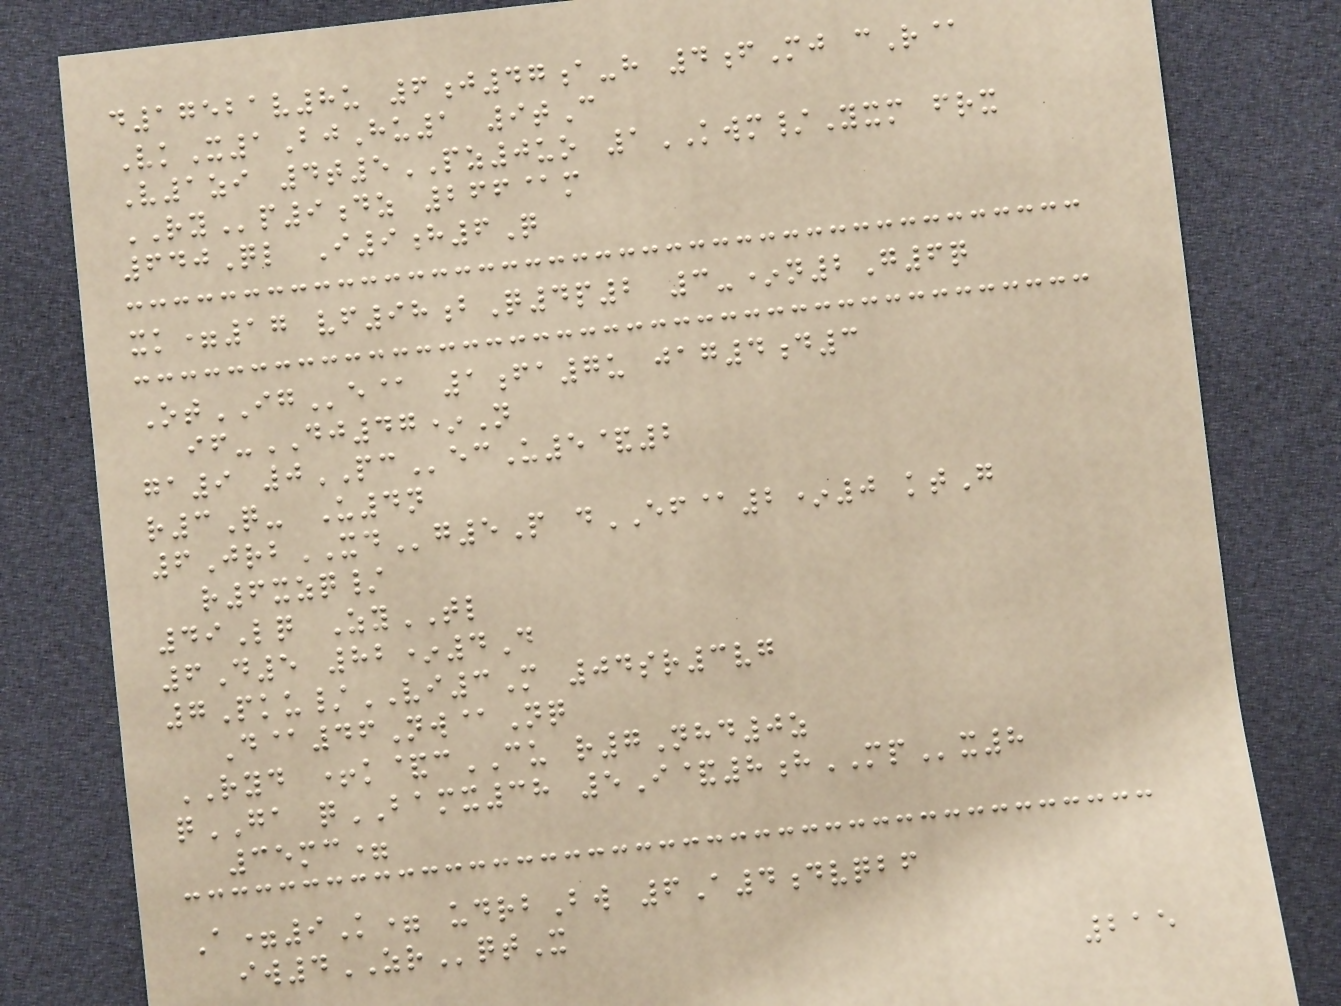d17521v8u 6j47a-h 4fMj cR@
VkX1BjHu1 9tC
V1zi 4t5PZ0uo 1KWM/Yxm frx
RYp9dz 266@m
640Ql I9h6Q
xk=17 vf98bQ4p2 3-*n2G6q
OtIGe@ 1fa7u jag4d3
if-DJ47*N
ga9 0PCecU5&2
r3Q- U4n
6JrbXDg5P dEF@2*0 ktG
r6xzq/
49Lq ZyTL
6D5 82*4D
7Pku/VI3M 04sr3vg
D@46Nw@Nq
RYD +k&cCU r7Nhd0z
qGA qBAMX38 5I&8hMPx8
35mc=
A=9K= udrbBw 6A4dvqbf
iw4ZRqtX
215
